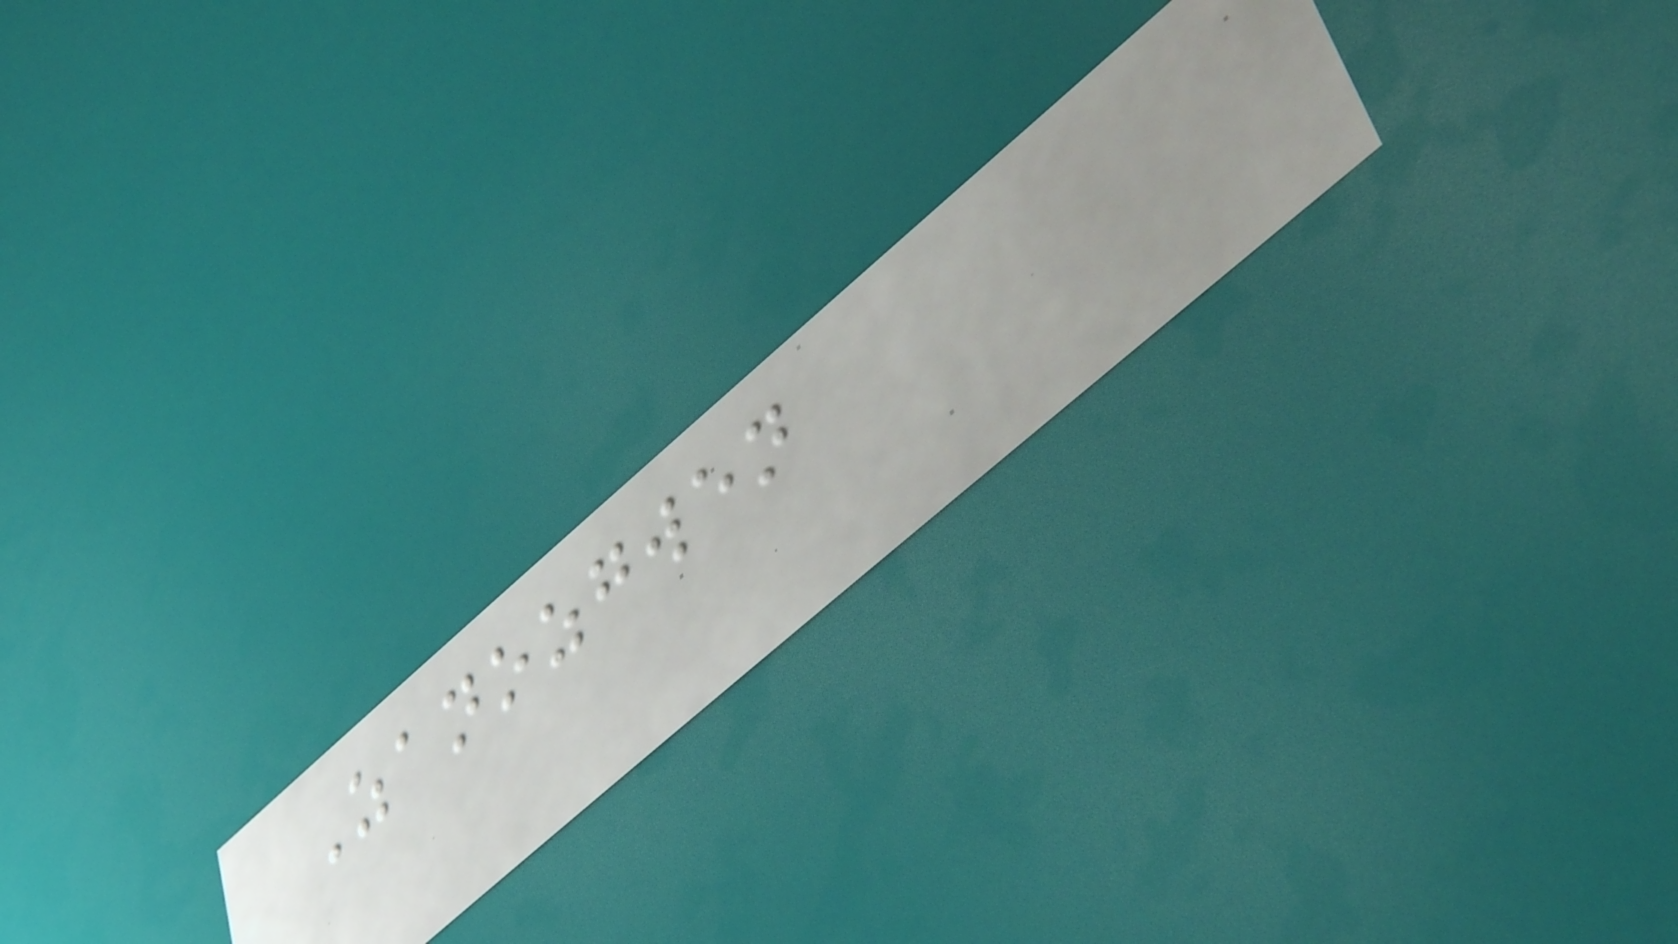Zanozgwen
